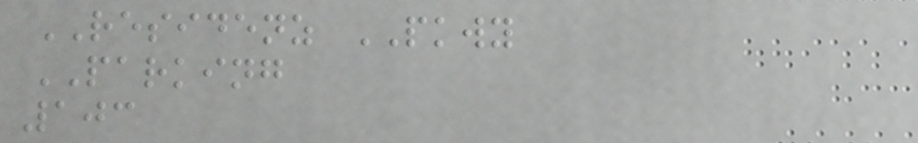RESIDENZ PKWY
PARKING
103
